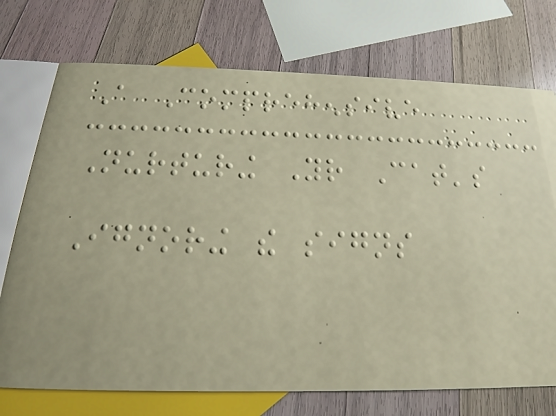A Comprehensive
Nurturing Your Cat's
Ignoring the signs
